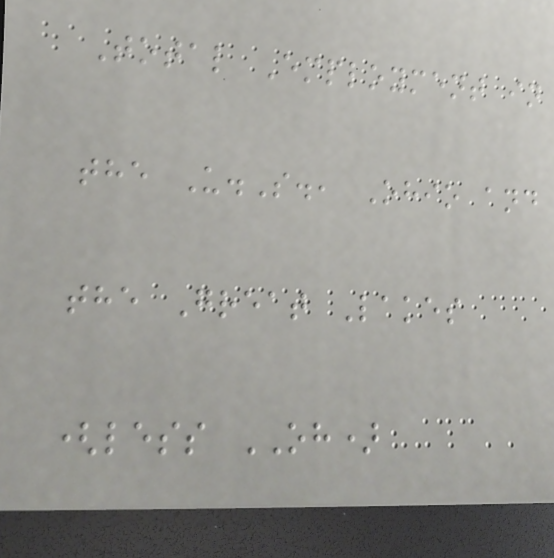Total Employment in
the U.S., Ohio and
the Great Lakes
(less OH)
